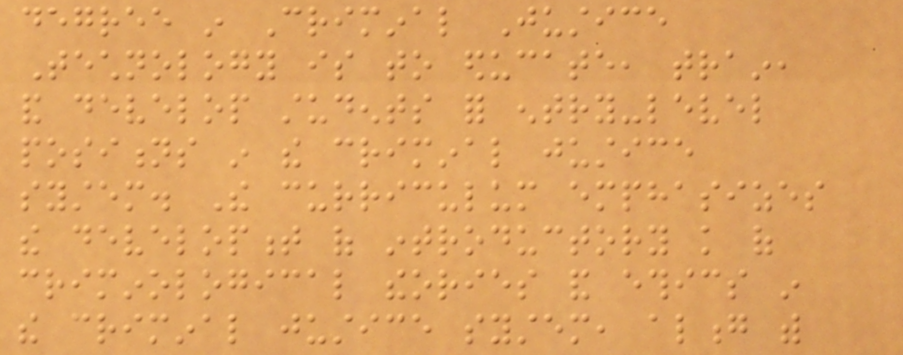degree in Criminal Justice
Technology is to educate, train,
and develop students for entry-level
positions in the criminal justice
system. The curriculum emphasizes
the development of introductory knowledge of
criminological theories and ethics in
the criminal justice system, along with
